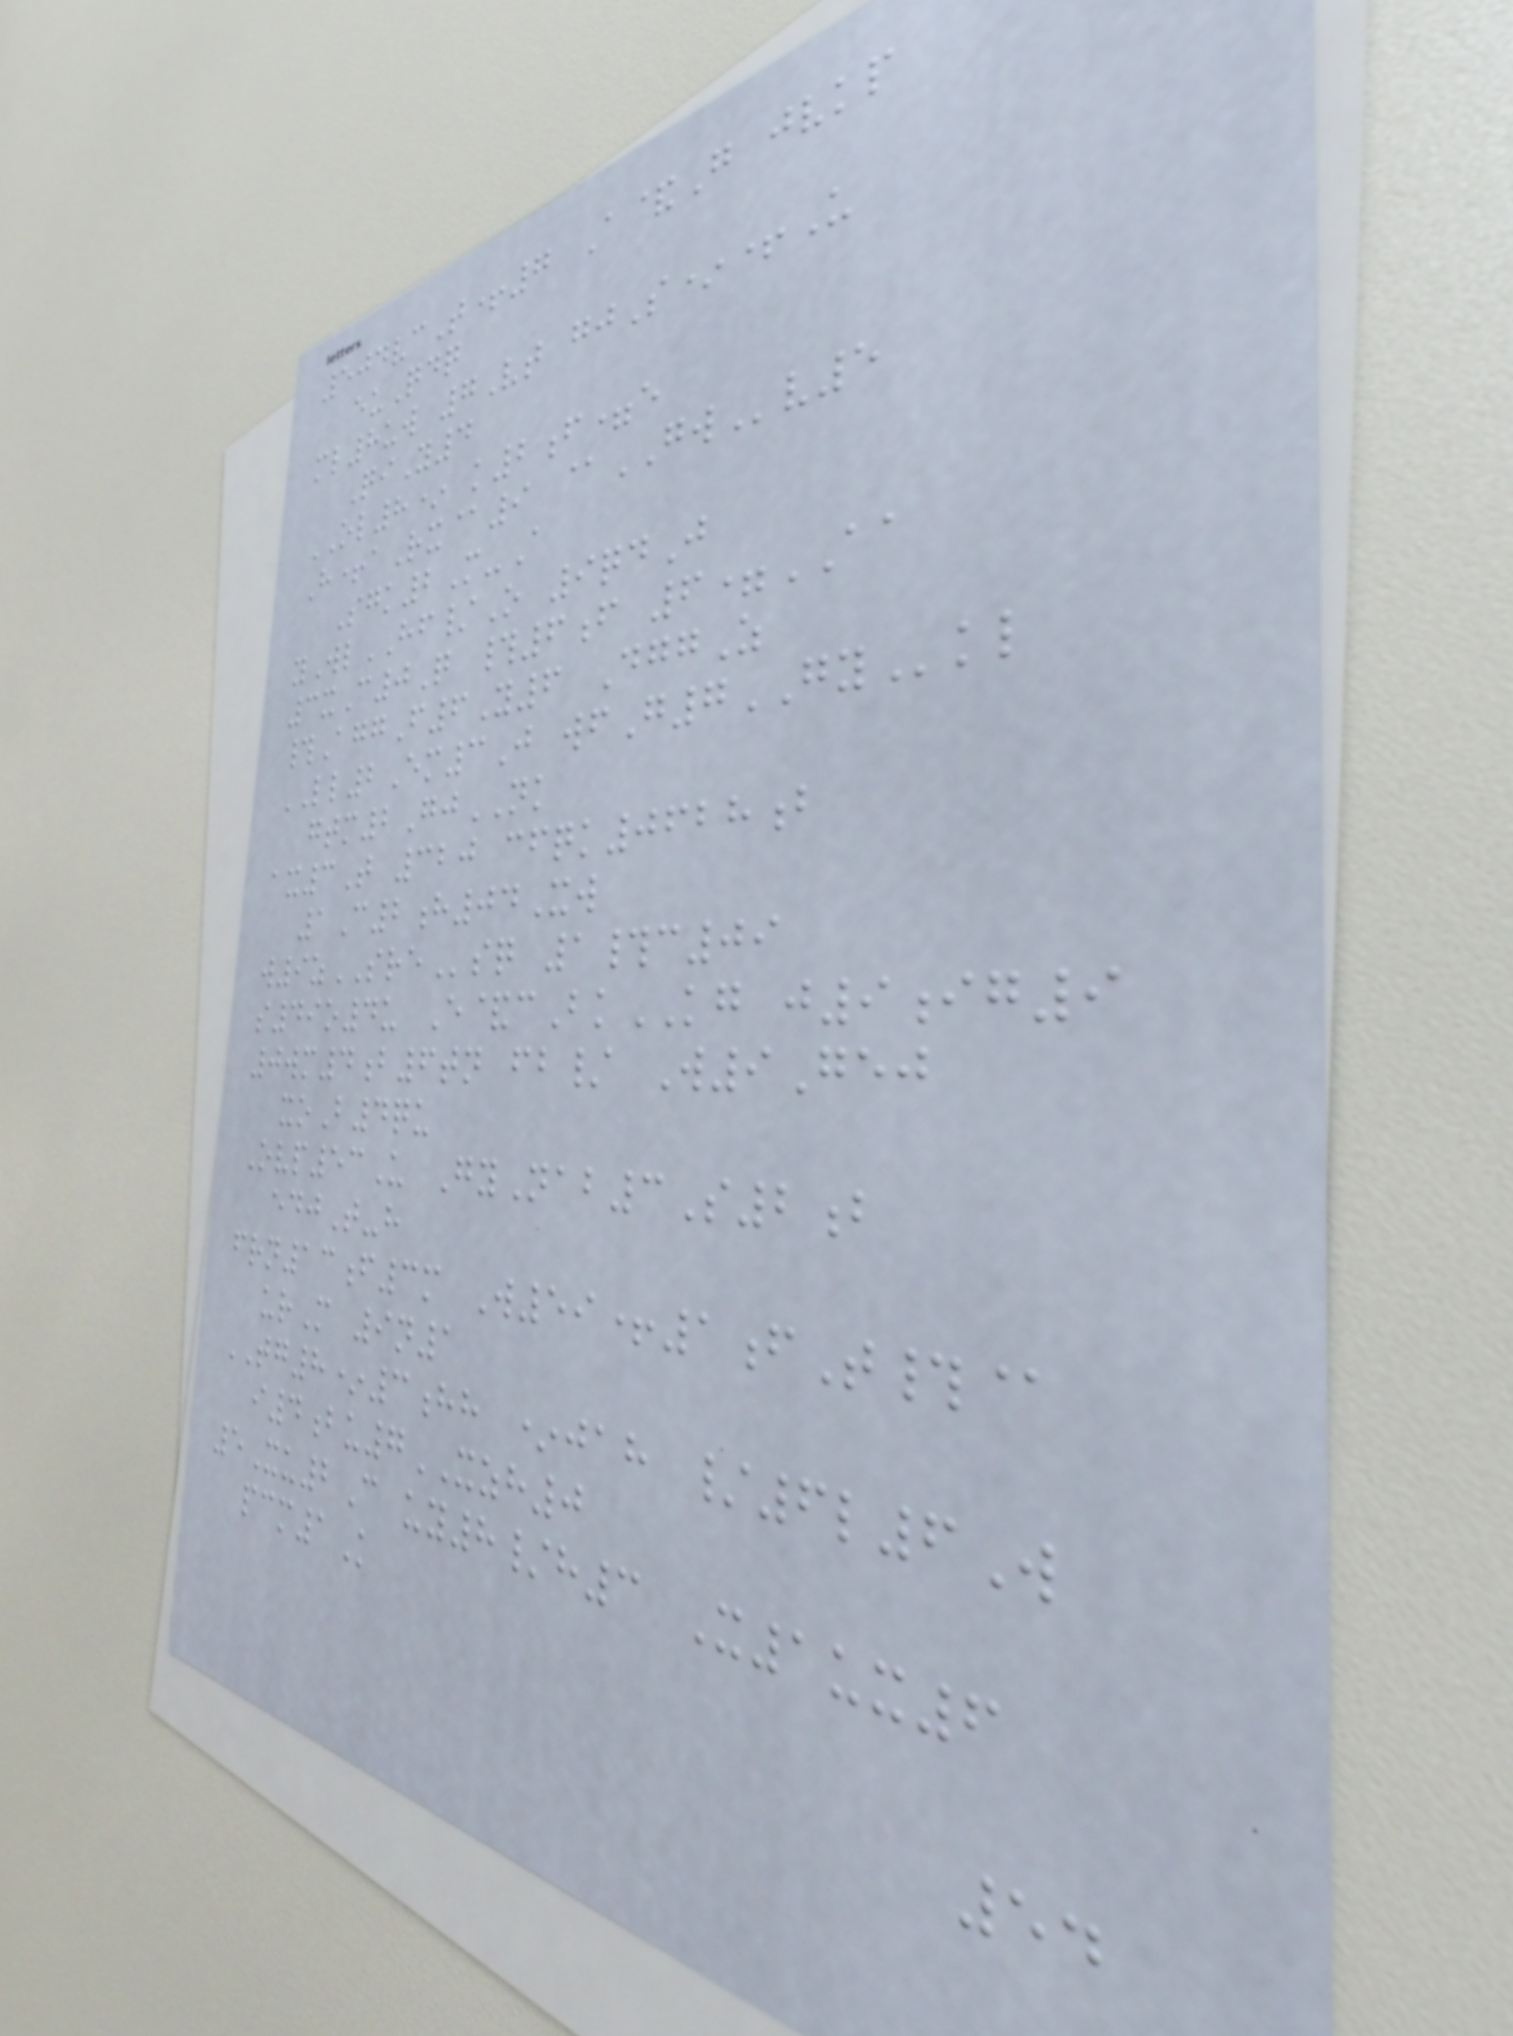504vcT+7 A&G jvkp
euQdq
ml8uw 7Vt gjS*+U
QiY4
OL8* k2f=e
H+aRx@9 @GWv5
Sgk2M-A
yWlHF/O 9qdJ
3xC0Q #6f 6=AA
#AggF6Y6 DggZ
LL2Em3J wfG7GYkl
gtm2GjNK
ax3T 320 cfqk0628b
1C2h04Xw
w9zSREsq 1#c09
s49o4u E&cBkKG j9ig9
0wm4b6tn fb/ W9Gej
xoB4qu
Ovp53U GyNab3S2b
edjT-h
frn13f3m W59+1fT#@
urM 9n1
TG8*3hh *jah /6l6W
i4bu7XZH0
5Xu2C uy8/h3 X1ux6
pcm1K
54
